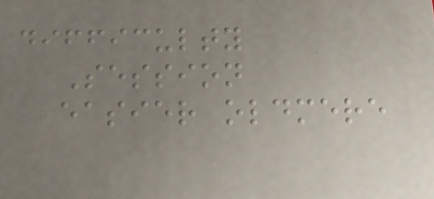difficulty
Session
easier oldmere
